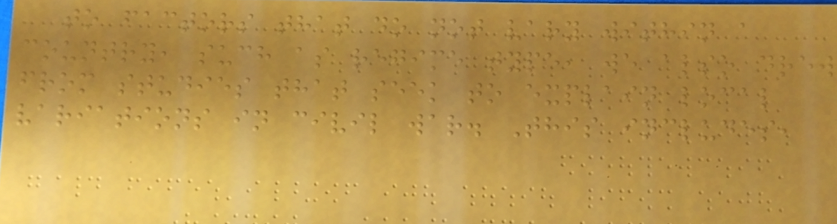to factors that do not vary within a
country, such as regime type, we also drew
from studies that seek to explain local
variations in civil war. This includes,
